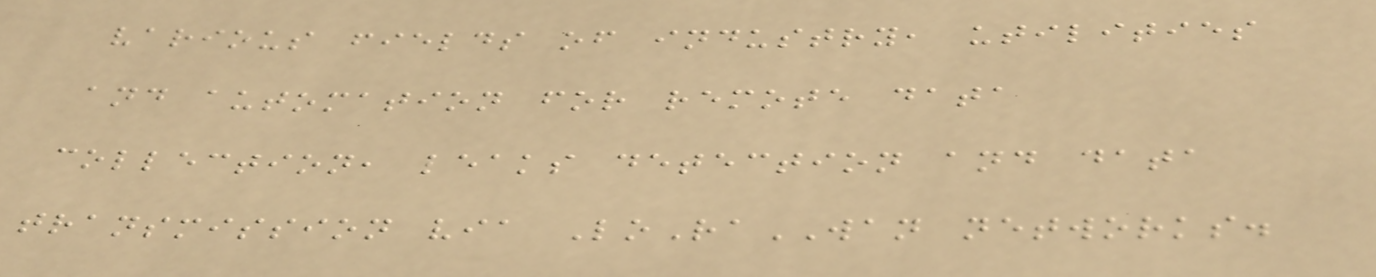various fields of industry, utilities
and automation for remote data
collection, leaks detection and data
transmission via LoRaWAN networks.
